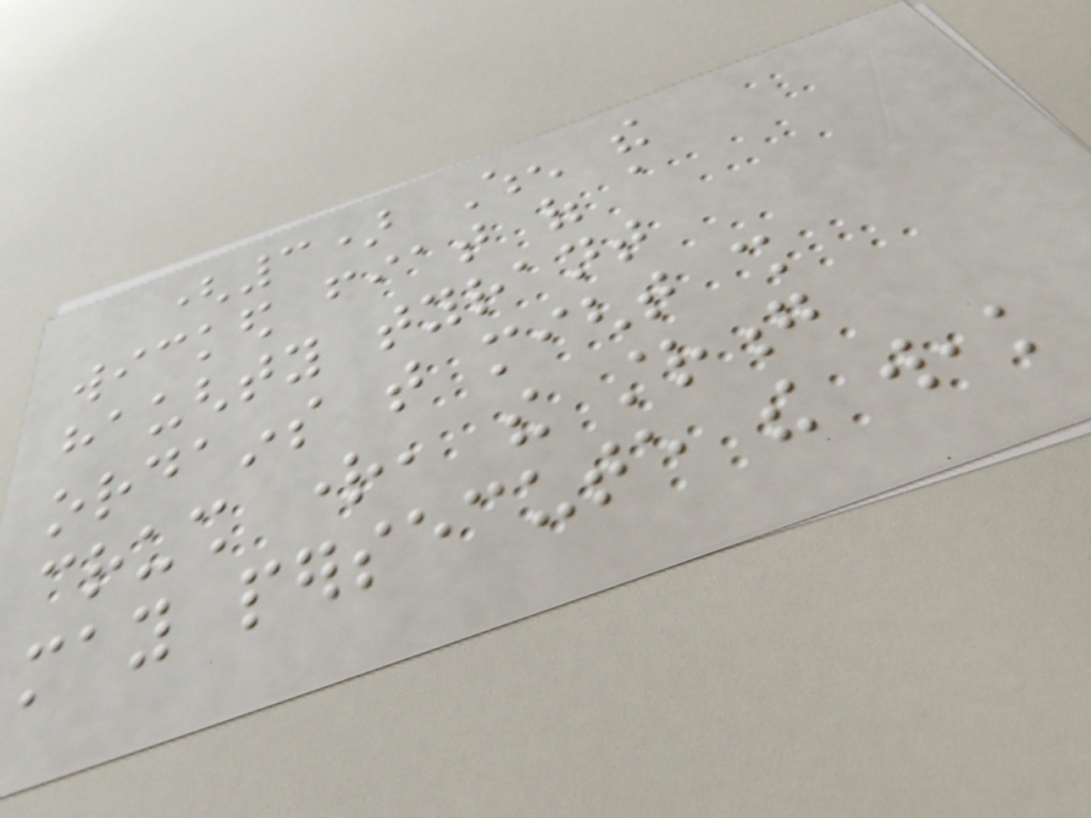(3) When the
wicked fiat of a
haughty tyrant
ordains that might shall
crush right, the strong
may persecute the weak
